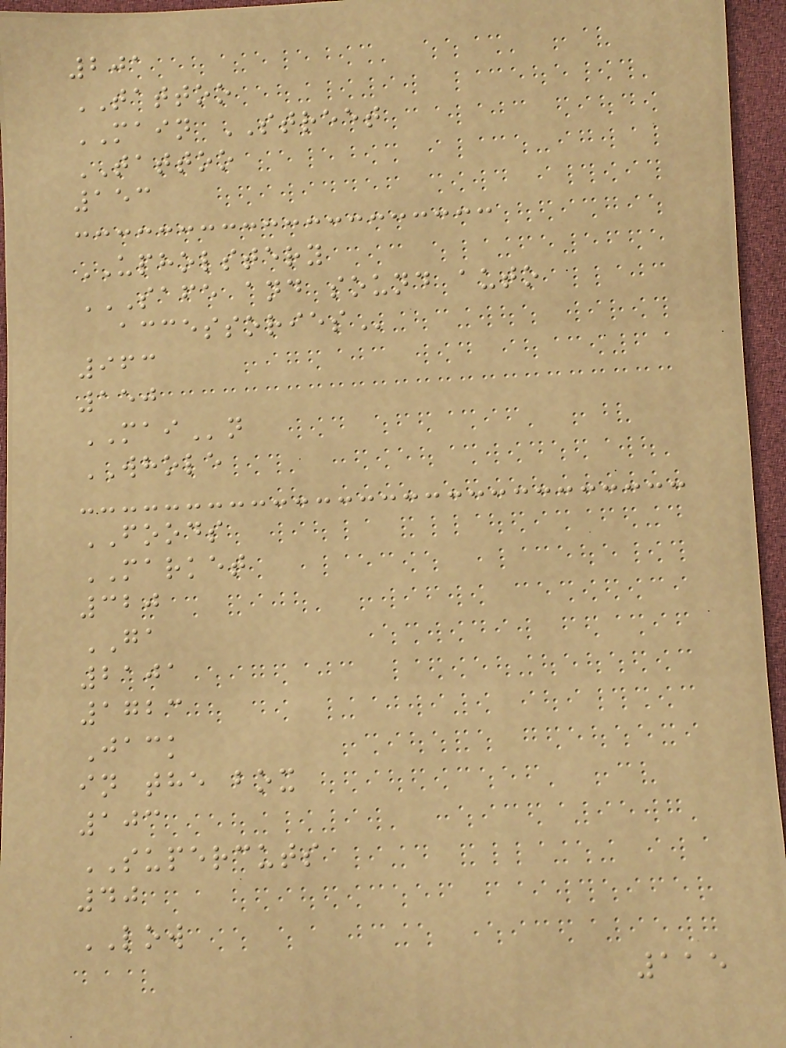201
TATTOO
MAIN STREET
TATTOO
153
UPHOLSTERY
SAFE AND SOUND AUTO
ACCESSORIES
963
150
MAIn
WHOLE
FOODS
MARKET
320
GA
2101
1723
Jack
in the box
103
SUPERCUTS
40
LOW
115
